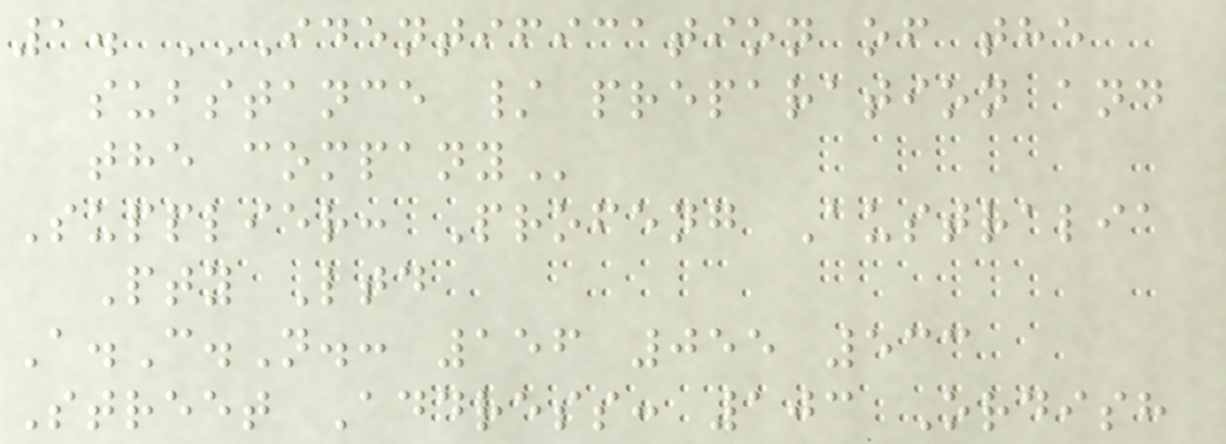1. IDENTIFICATION OF THE
SUBSTANCE / PREPARATION AND
THE COMPANY
Supplier: Profeng Australia
Pty Ltd
A.C.N.: 156 055 533
Street Address: 103 Ordish
